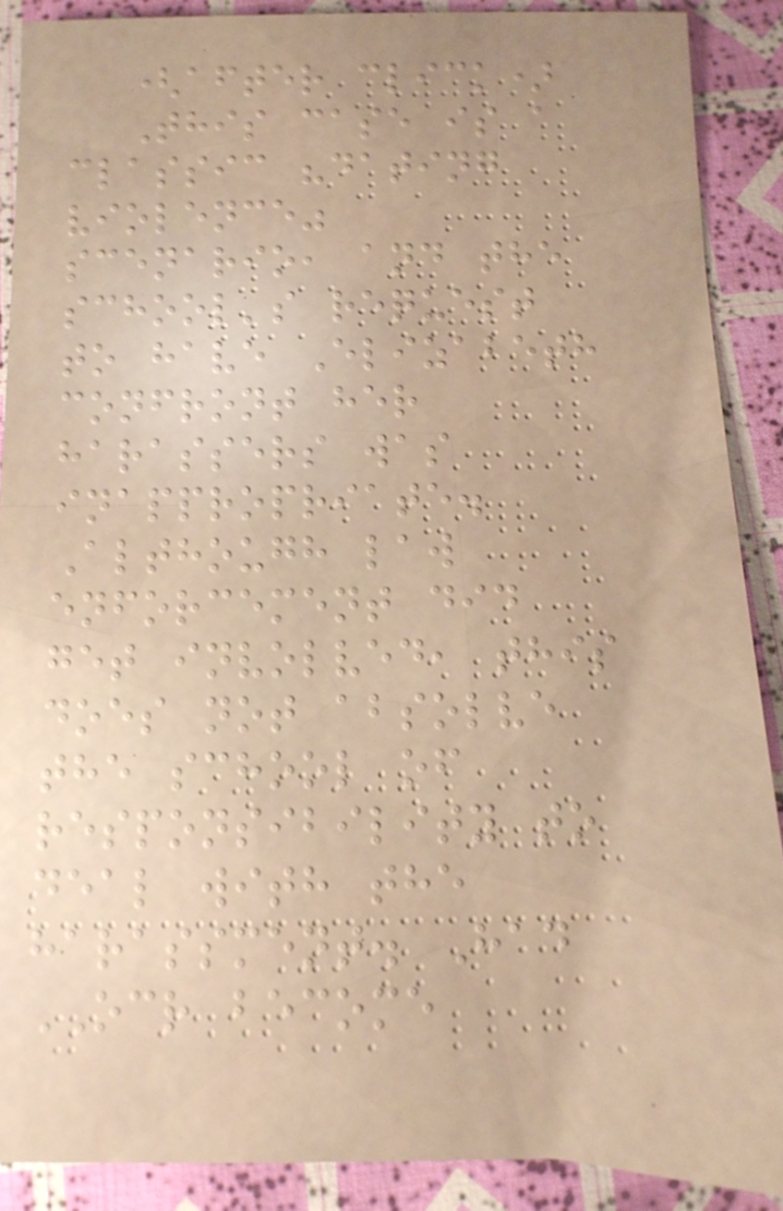(after click)
This case is a
classic "dating
violence"
scenario, and the
school's request
to have Elizabeth
confront her
harassers was
inappropriate.
Although law
enforcement did
get involved, this
does not absolve
the school of
responsibility to
deal with the
harassment. Had
OCR become
